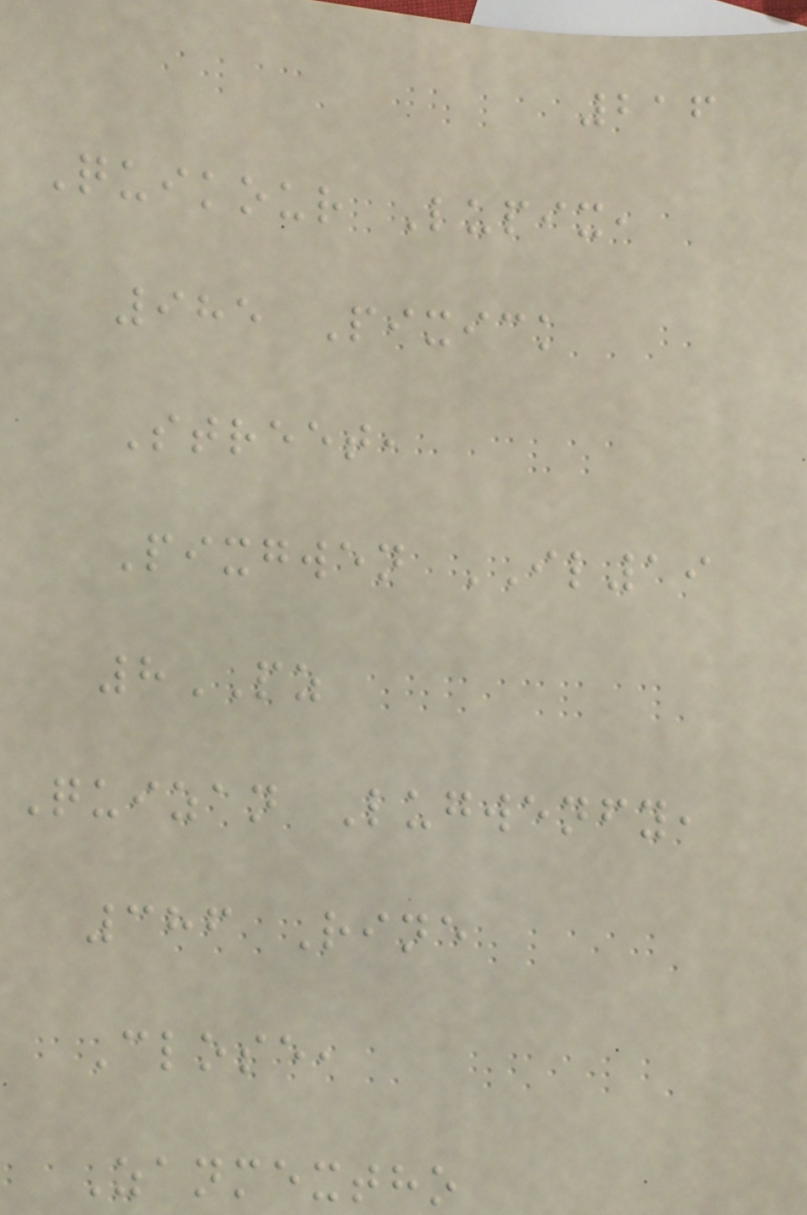216
Quikour Lupix,
985 Pixick
Street,
Pixgwen IL19
8PZ
Quizan Lugwenfy,
386 Rine
Close,
Zanmextho
